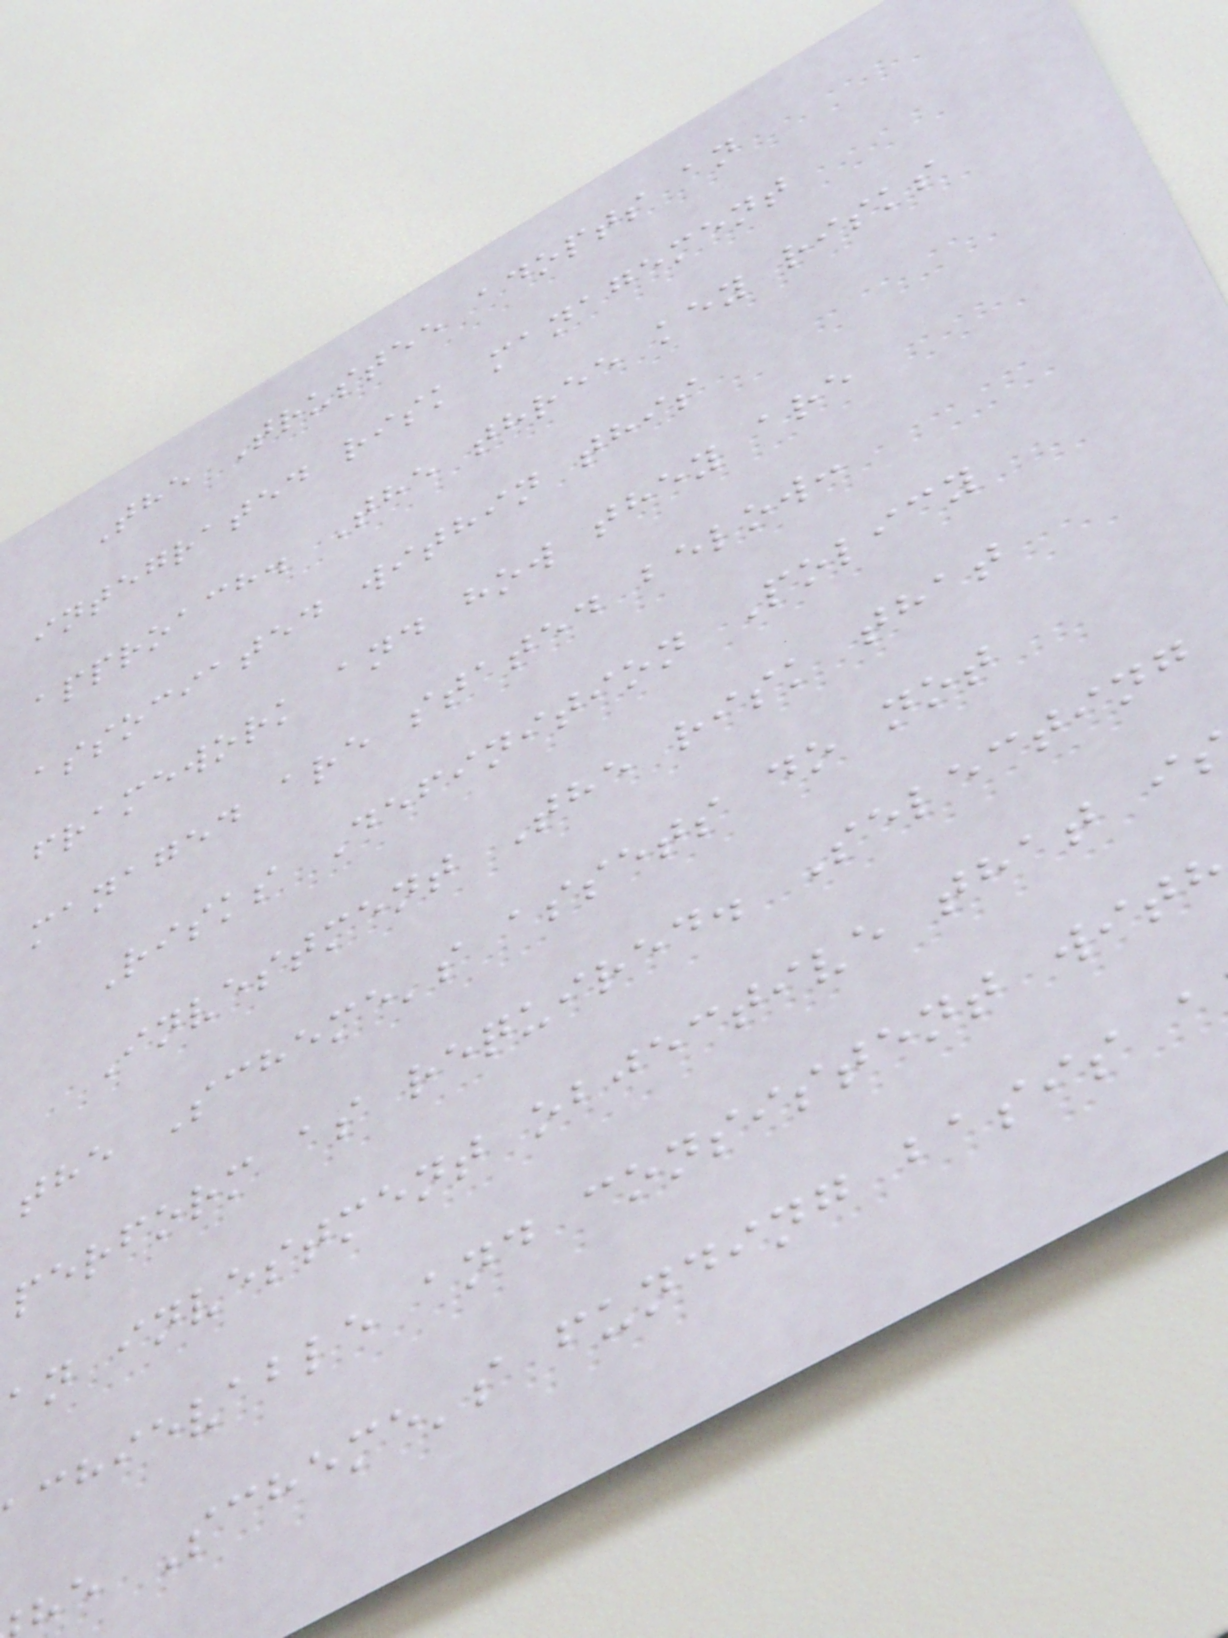The Trustee adopts an
integrated risk management
approach. The three key risks
associated within this
framework and how they are
managed are stated below:
Risks Definition Policy
Investment The risk that
the Scheme's assets do not
perform as required. Selecting
an investment objective that i
chievable and consistent with
e Scheme's funding basis a
